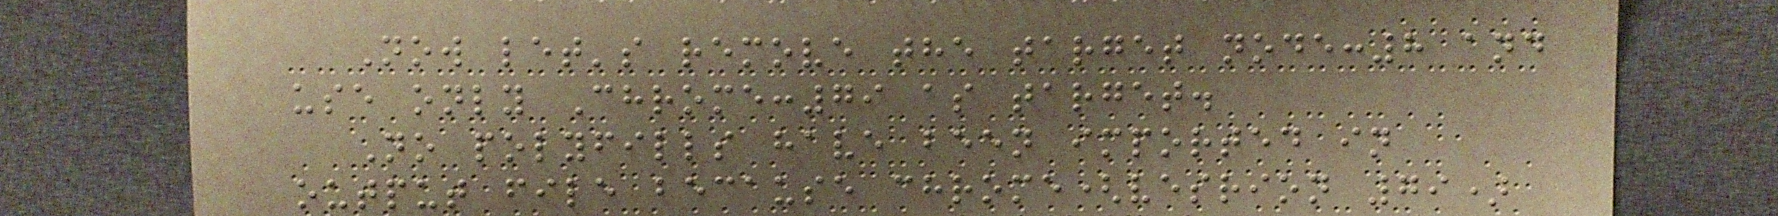Now let's remove the target node:8 and
use only Chrome:79 as target.
No polyfills have been imported in
output file because chrome(vesrion 79)
